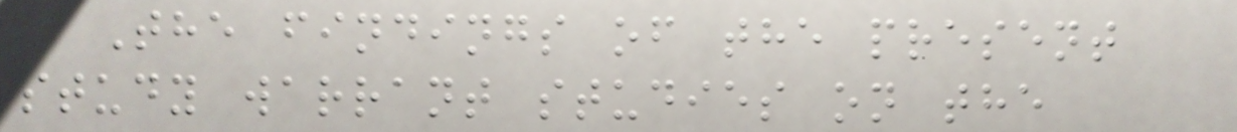The findings of the present
study warrant studies on the
